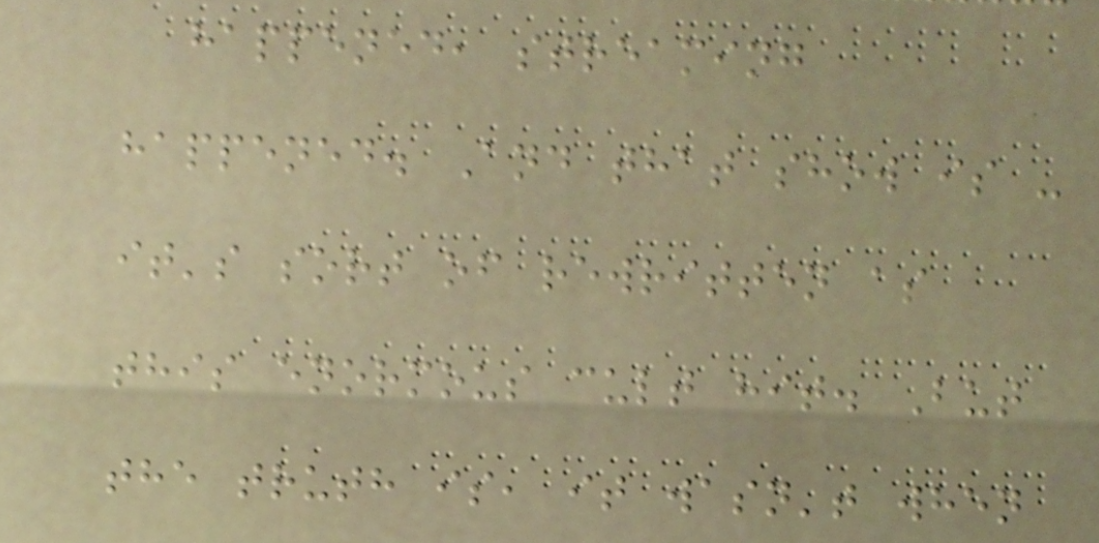happened, streaming
happened. And that show is -
it's sort of rewritten as
this enormous cult hit. But
the truth is, it wasn't when
